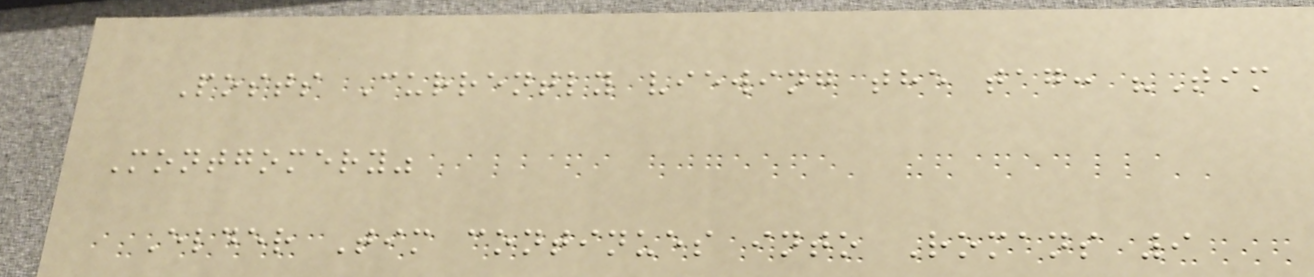Posts Currently viewing the tag: "Tim
Montgomery"
Elder Tim continues into Romans 9
